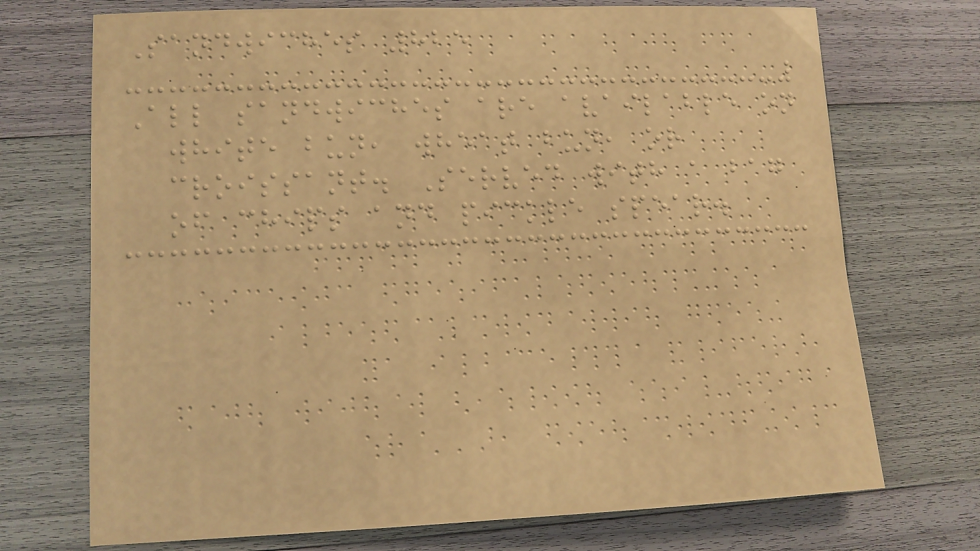Sandwiches 825
All sandwiches are available on
white bun, wheat bun, or
croissant. Served with a bag
of chips and pickle spear.
